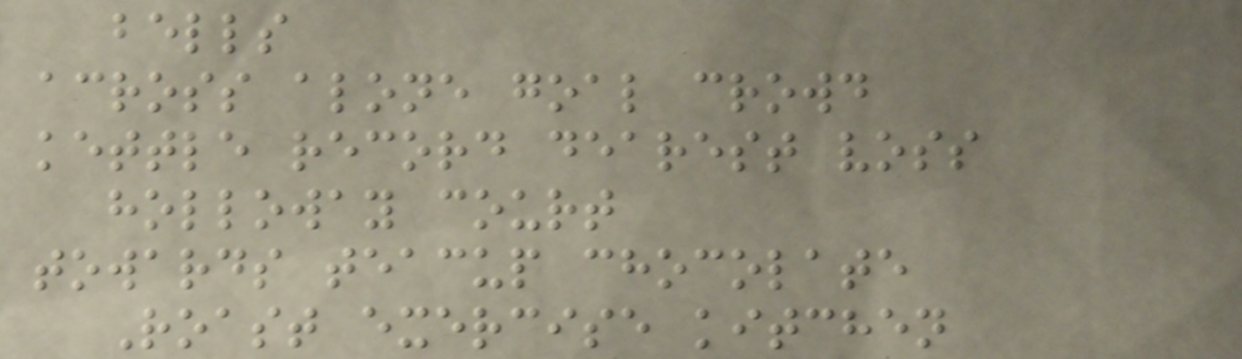bells
across alone goal crowd
kettle record dearest voss
holloway court
towards teacup chocolate
Roast exercise kitchen
